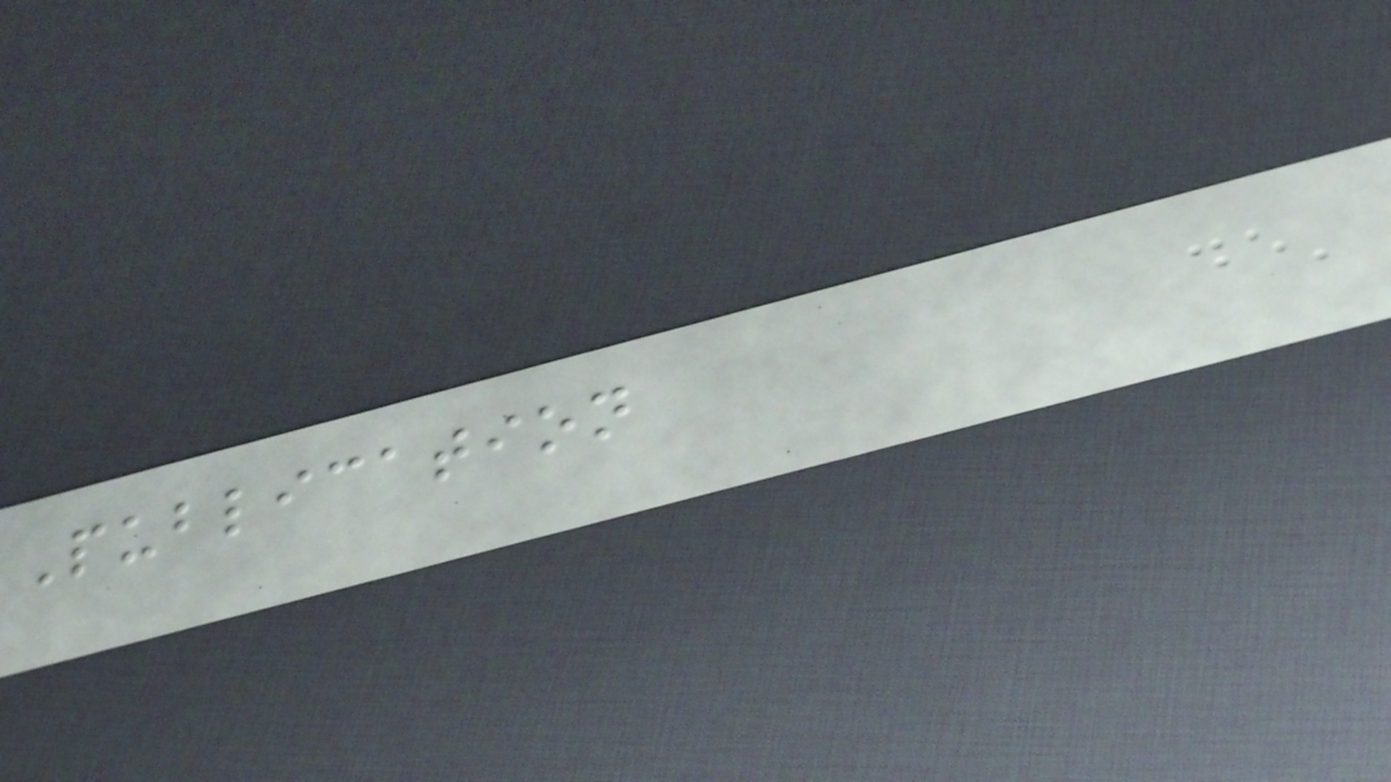Publication
